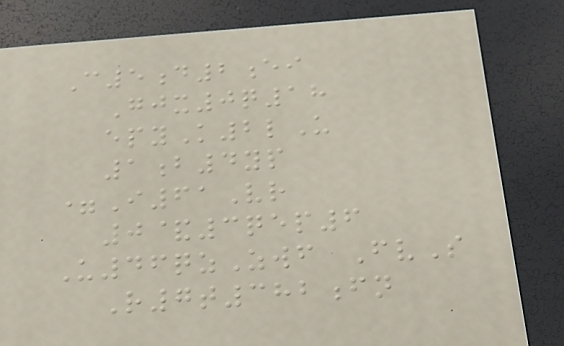C5d2ei
Gjx0q18
epyK2lU
1b4yp
=I61Vr
0&3qep6
U46qzZwf FvS
R7t382fn
